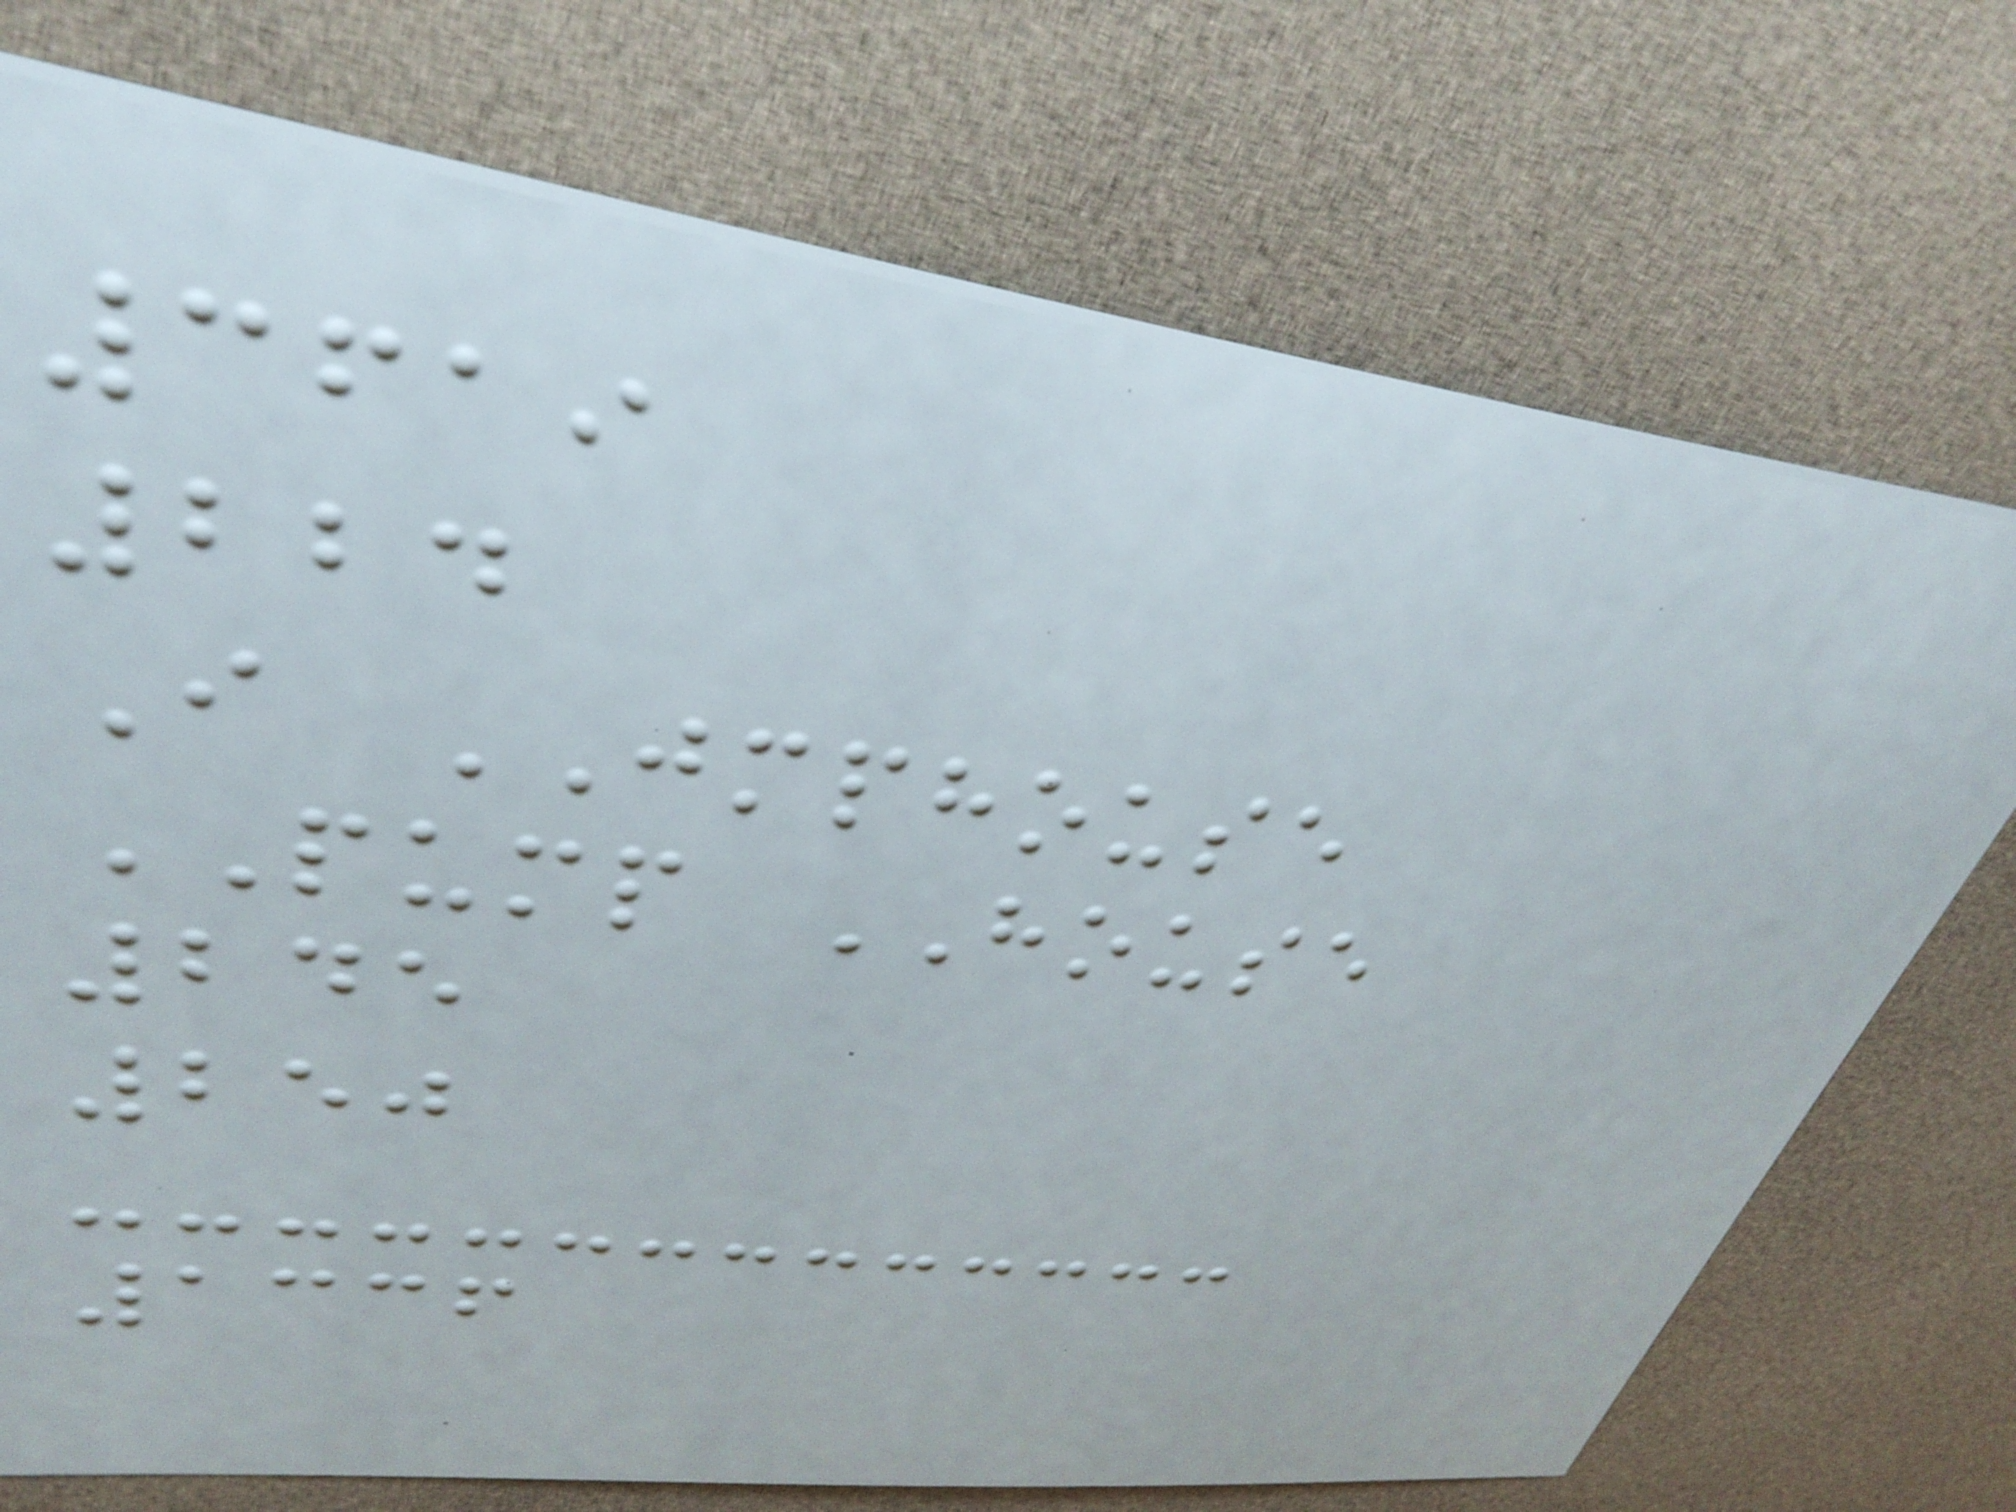3619
224
I JMPHOUSE
PUMP HOUSE
245
250
1336
